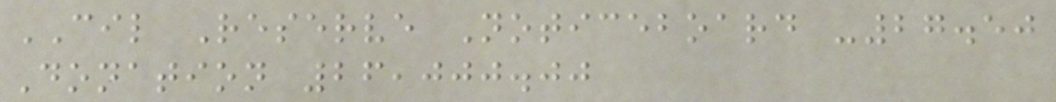CIL Reserve Noticeboard -27.50
Donation 26,000.00
